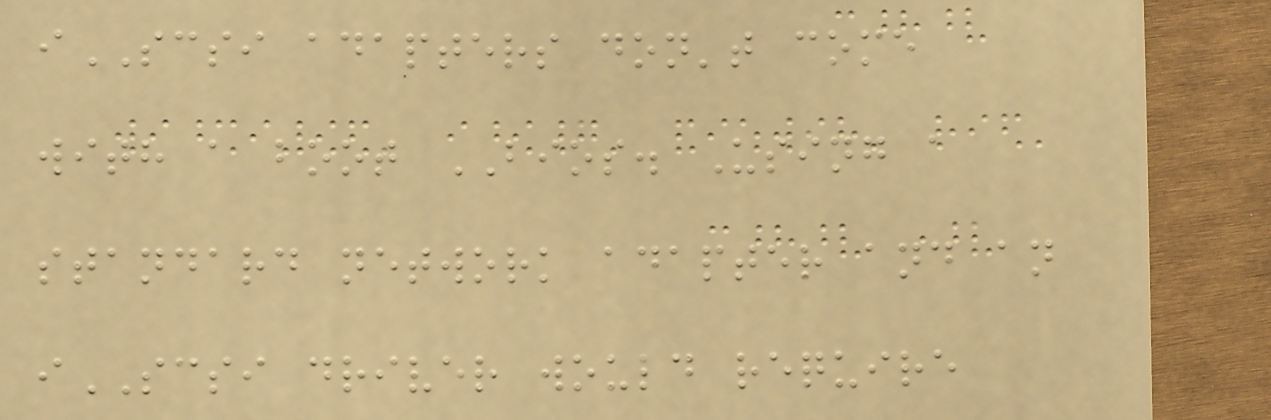iSCSI adapters don't come
with a boot BIOS. Using a
standard network adapter and an
iSCSI driver would require
